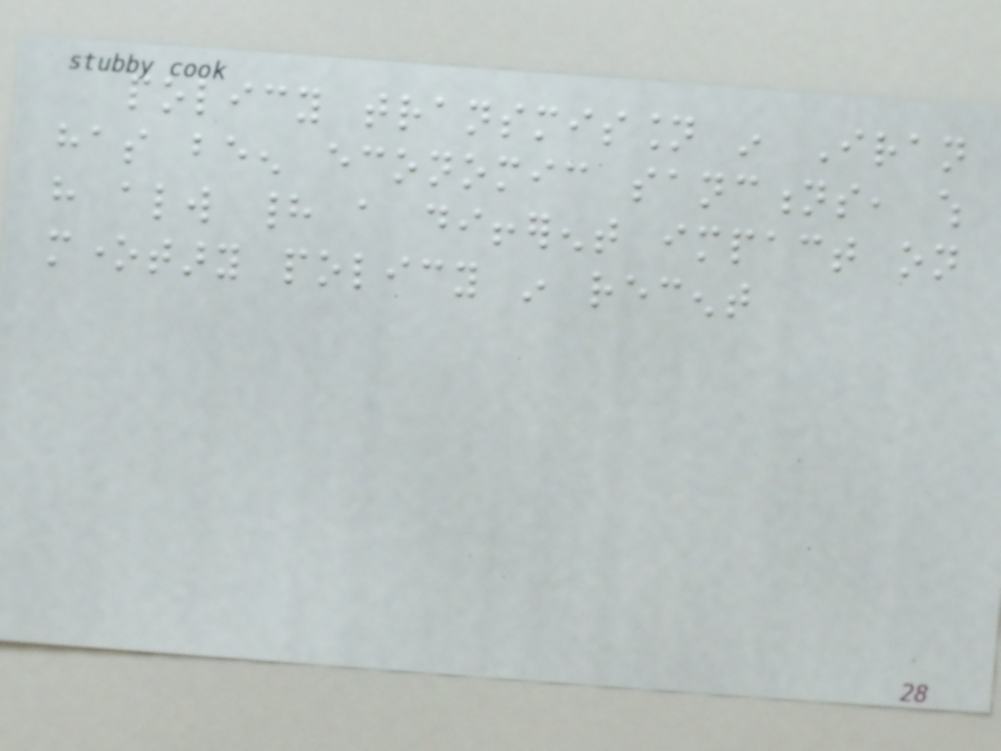policy transmission in Iran
has been economic sanctions, which
have always had a different impact on
monetary policy in recent
